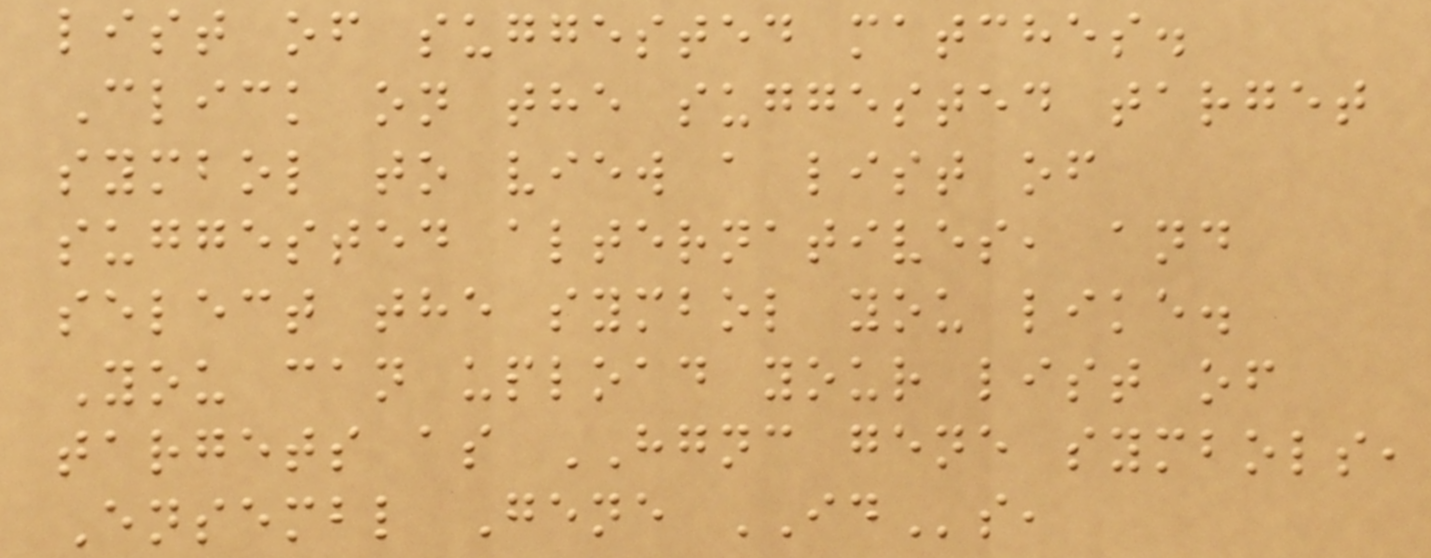list of suggested matches.
Click on the suggested target
symbol to view a list of
suggested alternatives, and
select the symbol you like.
You can upload your list of
targets as HGNC gene symbols,
Ensembl Gene IDs,
